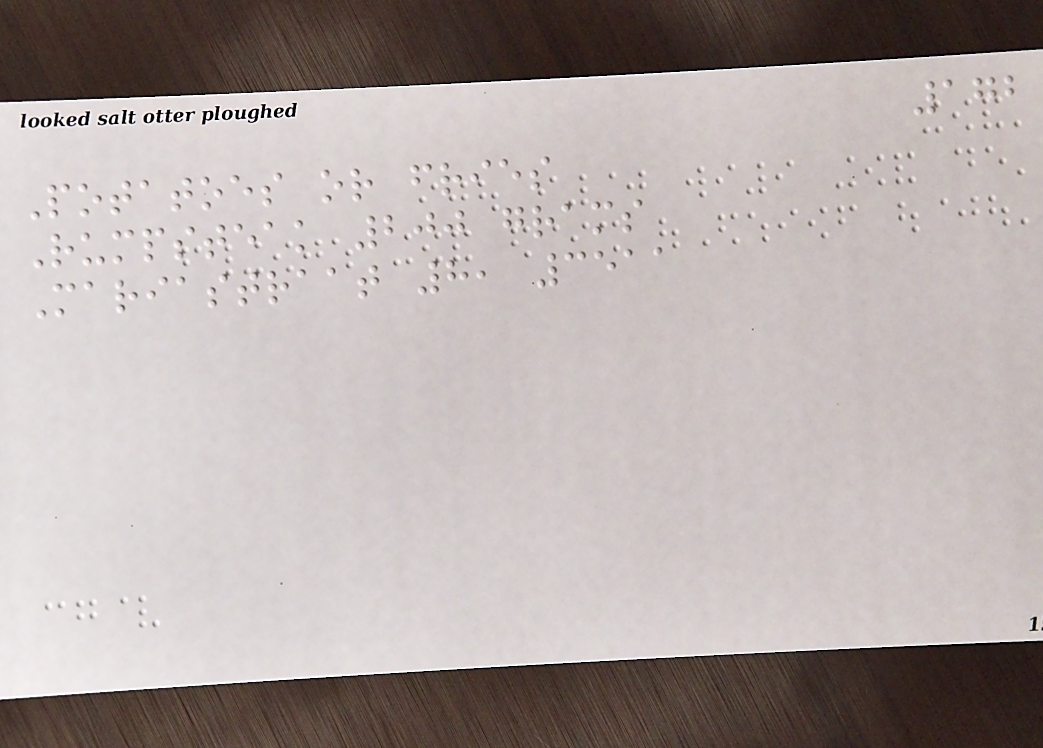172
Potatoes or fries
Rumpsteak 200 grams
Mariastraat 8, 3511
